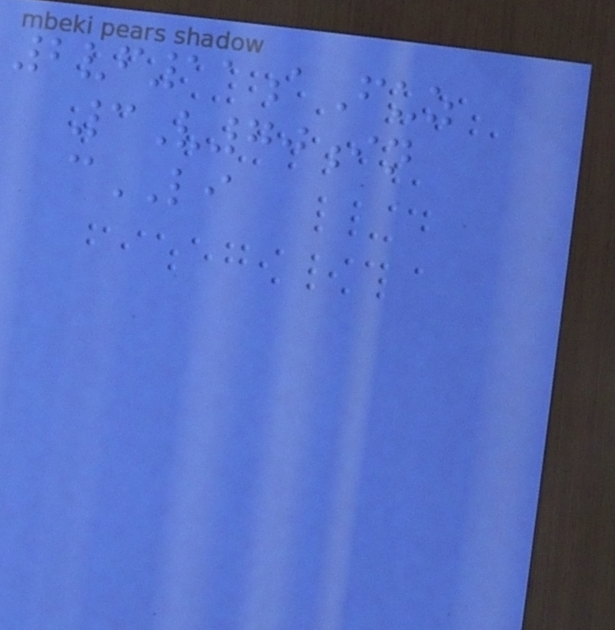2vf11aFuz
3V70in
cLI
